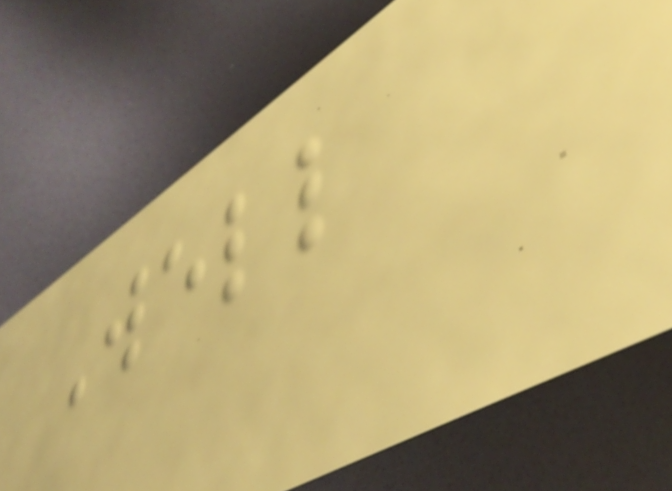Well
